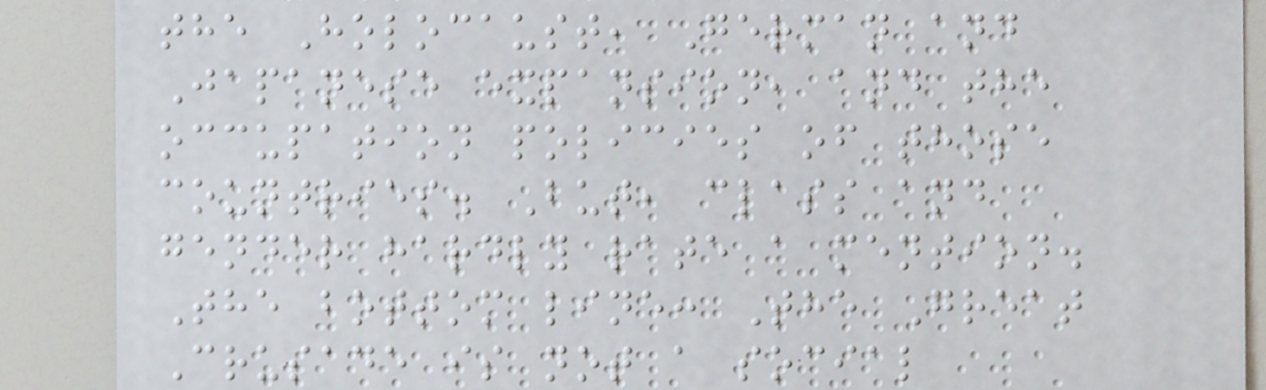the Holocaust, German and
Japanese expansion, and the
occupation policies of those
countries. But, class and
gender hardly rate a mention.
The bottom line: The Great
Crusade is not a social
